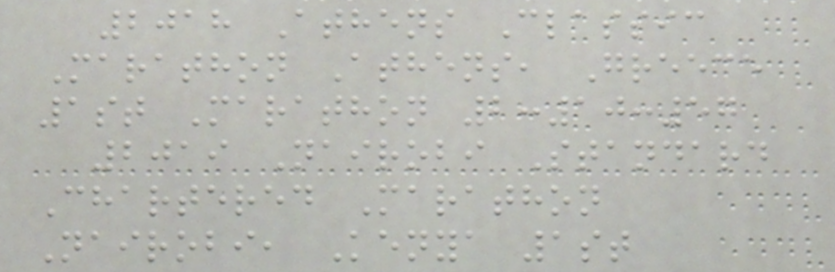2018 Athens Classic
Marathon Athens, Greece
1st Marathon 2:10:57
2019 Nairobi Standard
Chartered Marathon
Nairobi, Kenya 1st
